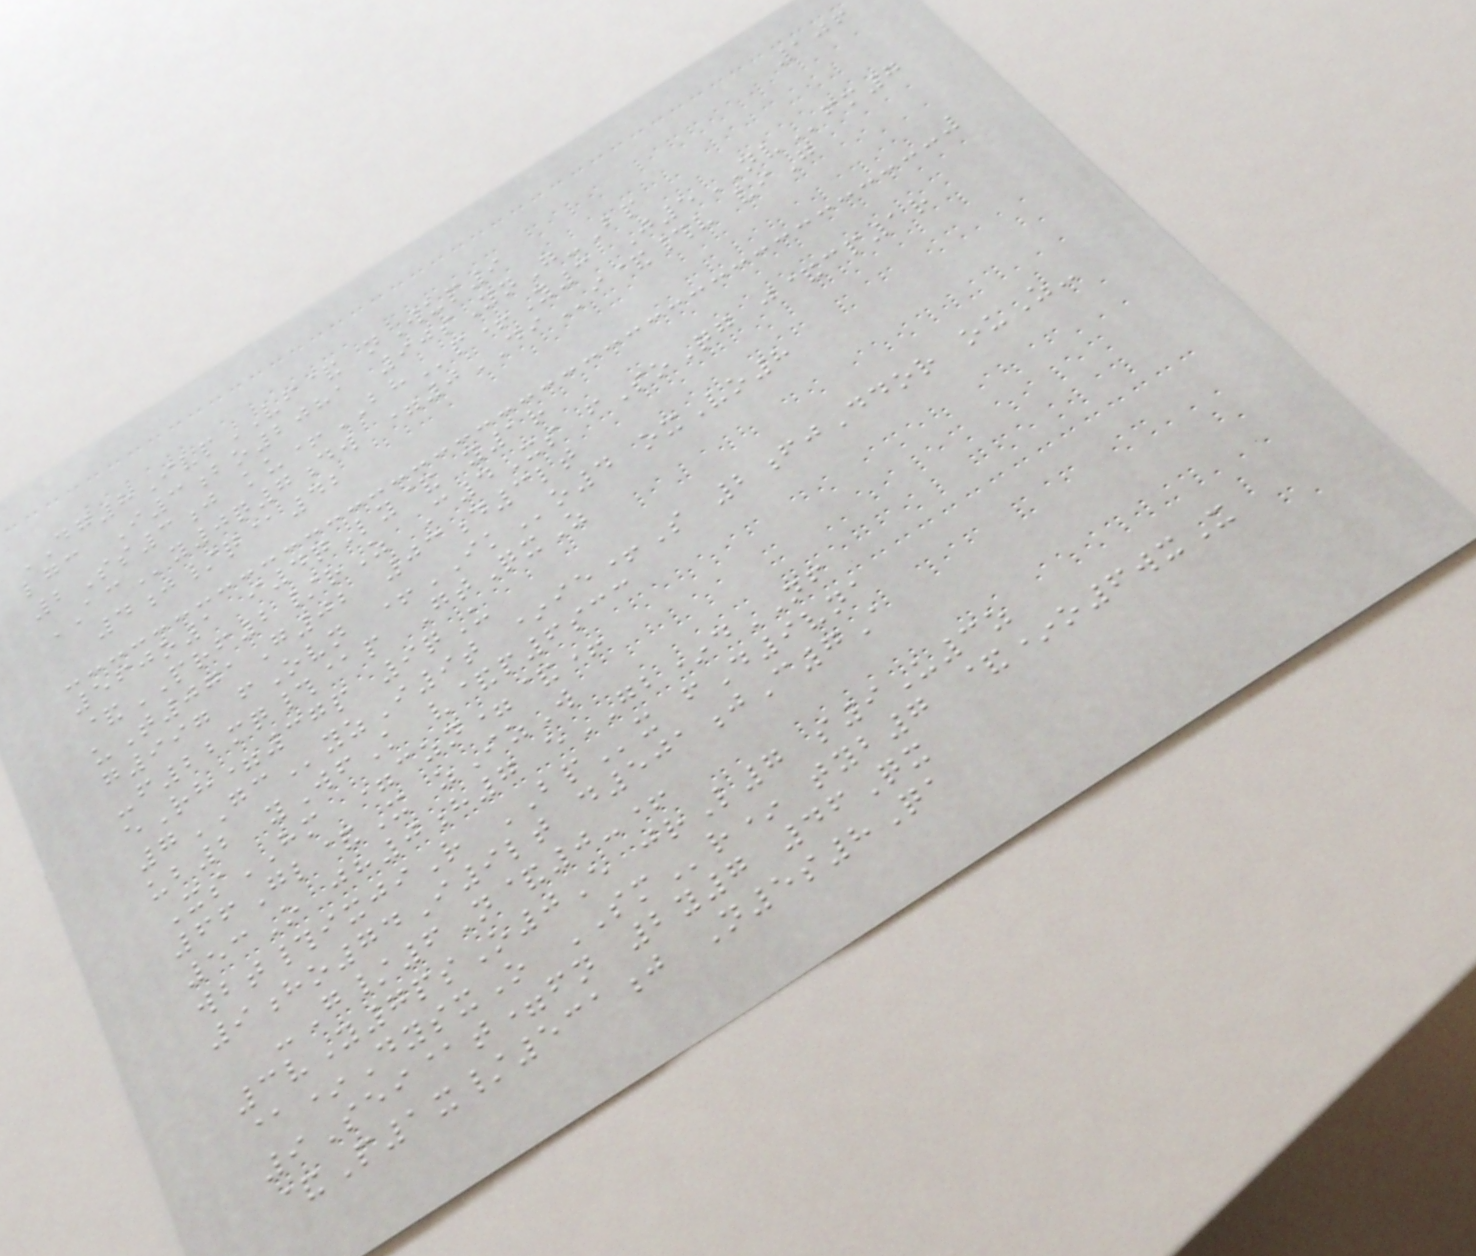106
DG8IvpVF& nWup9
lgc I3bo2081 90sYnG-Bp
2Ss3j ku+BHp+Y3 J5NVfm7
ACy0q7dw =0DIi&#v viG
4j/q@42
560o1 i4qLy& y1r
&PRF2/rZ C4Xs fSoQg j&cp1r
uT071G02 03d3lt
g997 fOvn +IKo4 oxVo8
-f22mq#@p GtQxZ
eRh=37p 9qU
7GCyzI9t *ie+S 2fjDdor ouZ-
ub2 yWfK v&p6scc
XsHM =czn=&+
66Gl&X zIzW
53O jh0h7 eGB*dNF
wbt#ixjiR BPx fD9vna
9ho74I9lt d501jC7A
-G/6N&0-+
3vY7psO0E jrL7 s9U3z
@*DysxO SMr* tyb7 &*o6wxX
9Sei@t=fn 2y7 46Qx
&P1x/531j N5s8Qa
